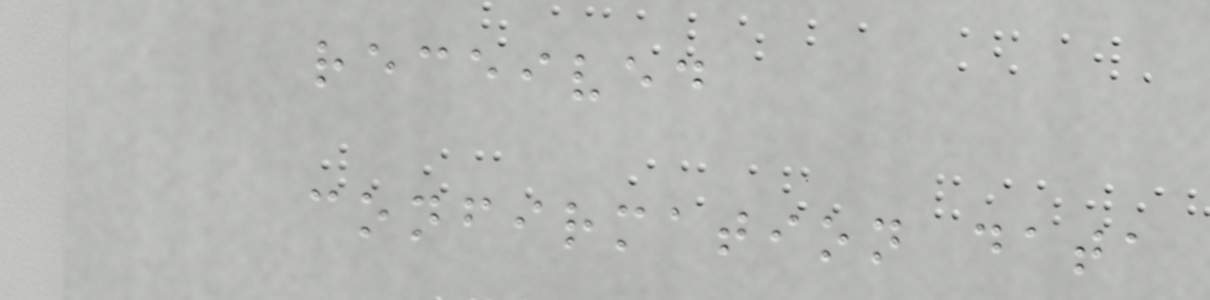received
confirmation data
